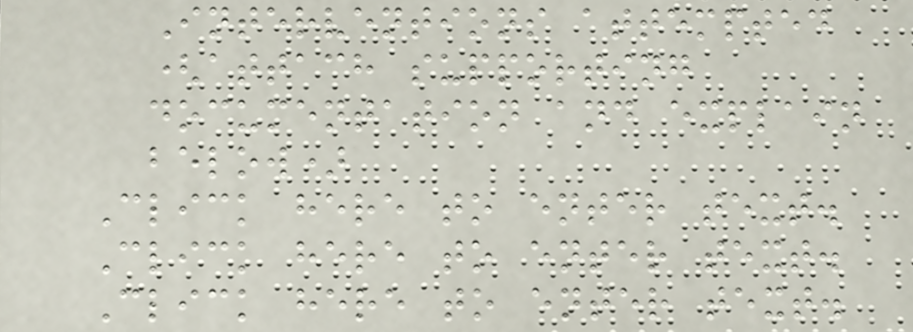Interventions attempted
(attach supporting
documentation and explain
below)
Click here to enter text.
Click here to enter text.
Click here to enter text.
